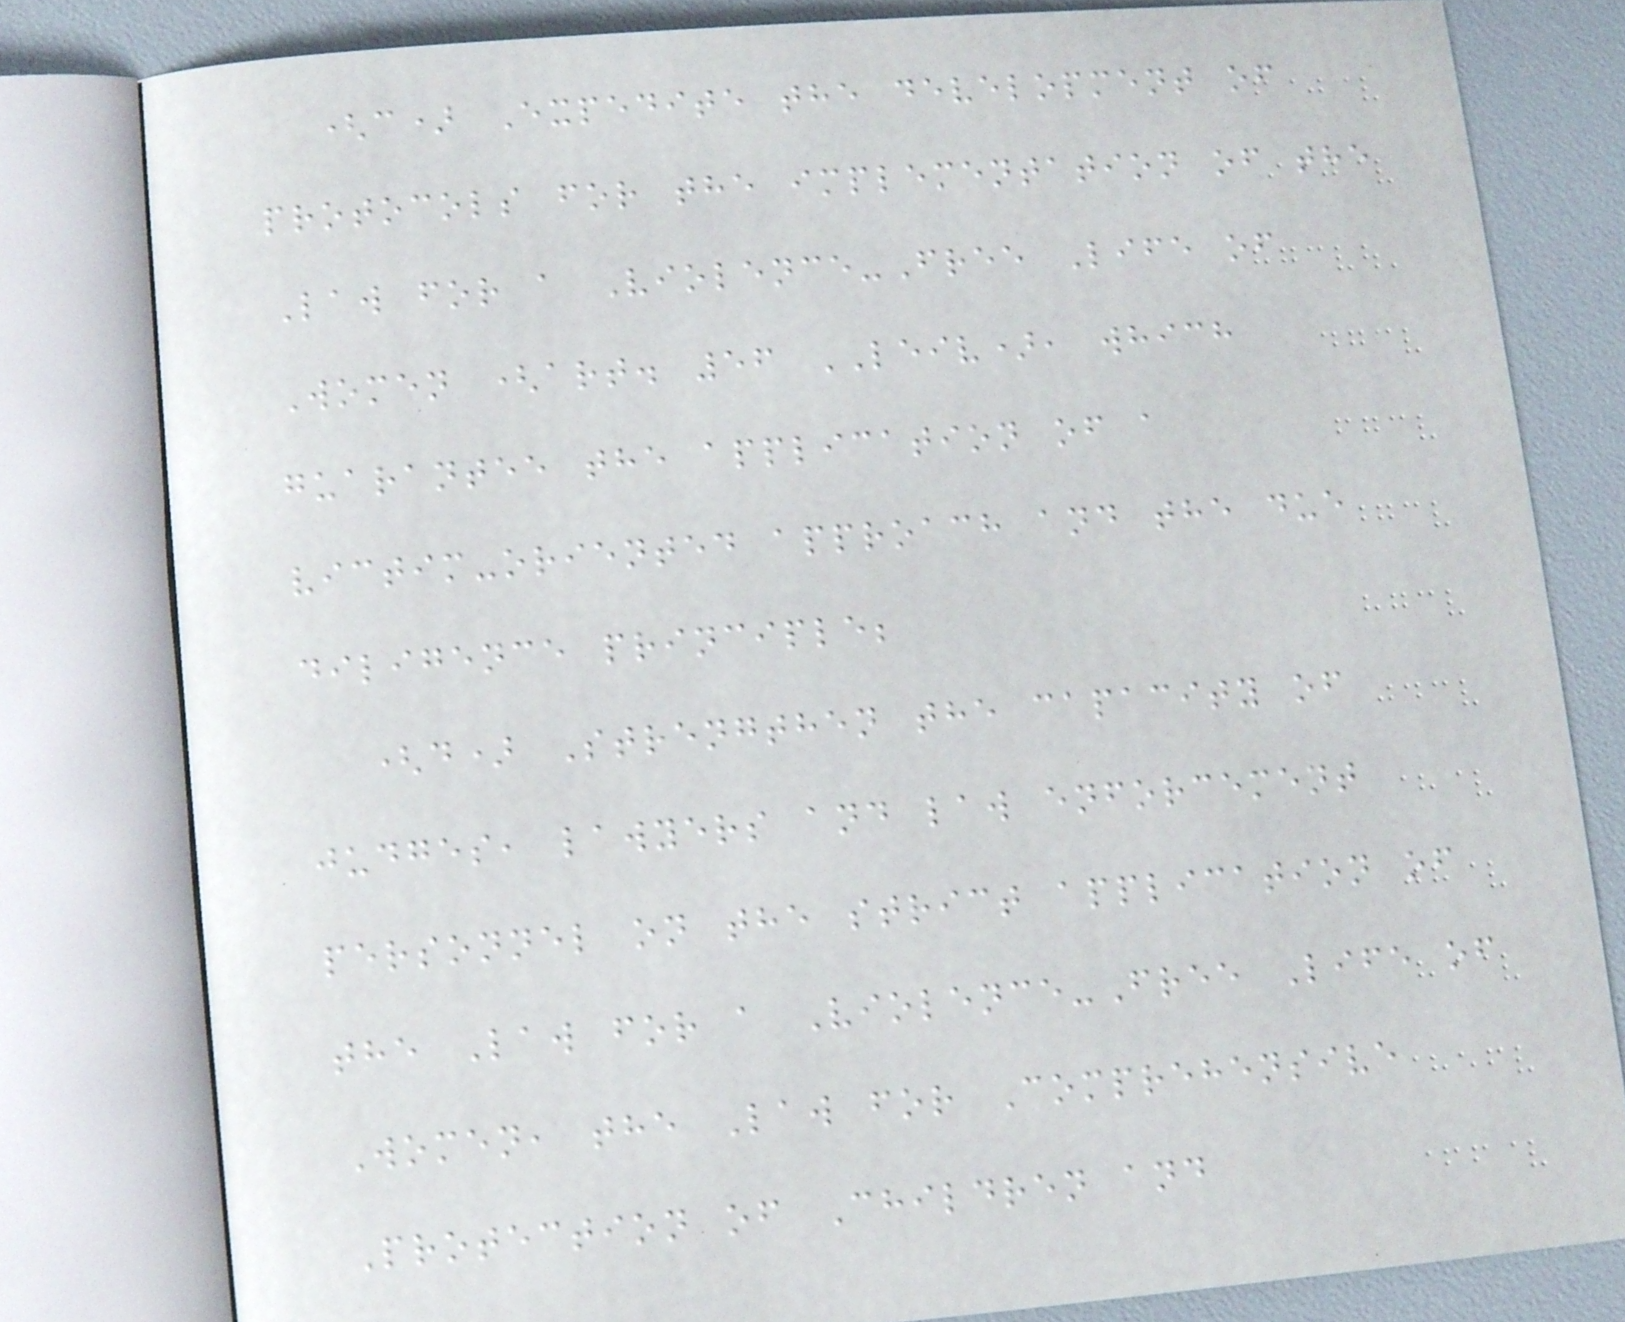(c) Expedite the development of
protocols for the implementation of the
Law for a Violence-Free Life of
Women (art. 56 LEIV), which
guarantee the application of a
victim-oriented approach and the due
diligence principle;
(d) Strengthen the capacity of
judges, lawyers and law enforcement
personnel on the strict application of
the Law for a Violence-Free Life of
Women, the Law for Comprehensive
Protection of Children and
